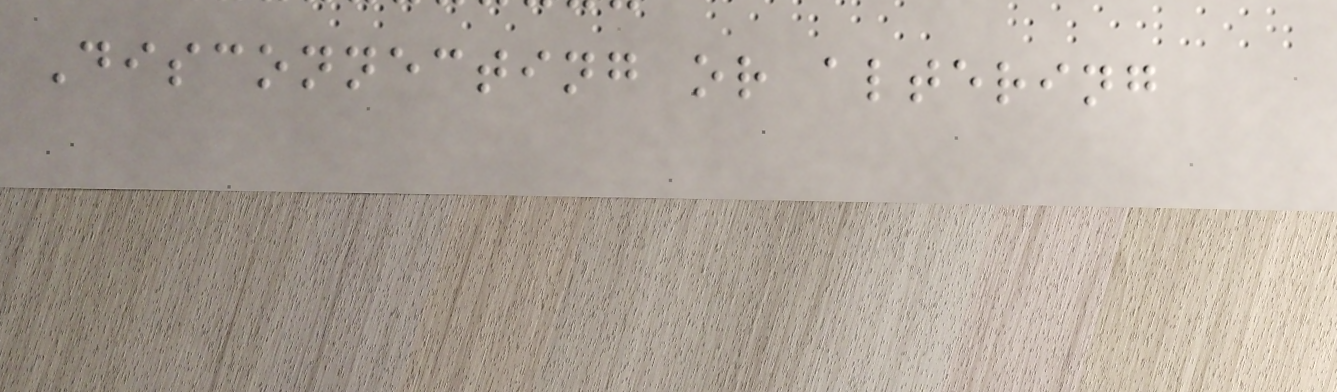Disconnecting or altering
